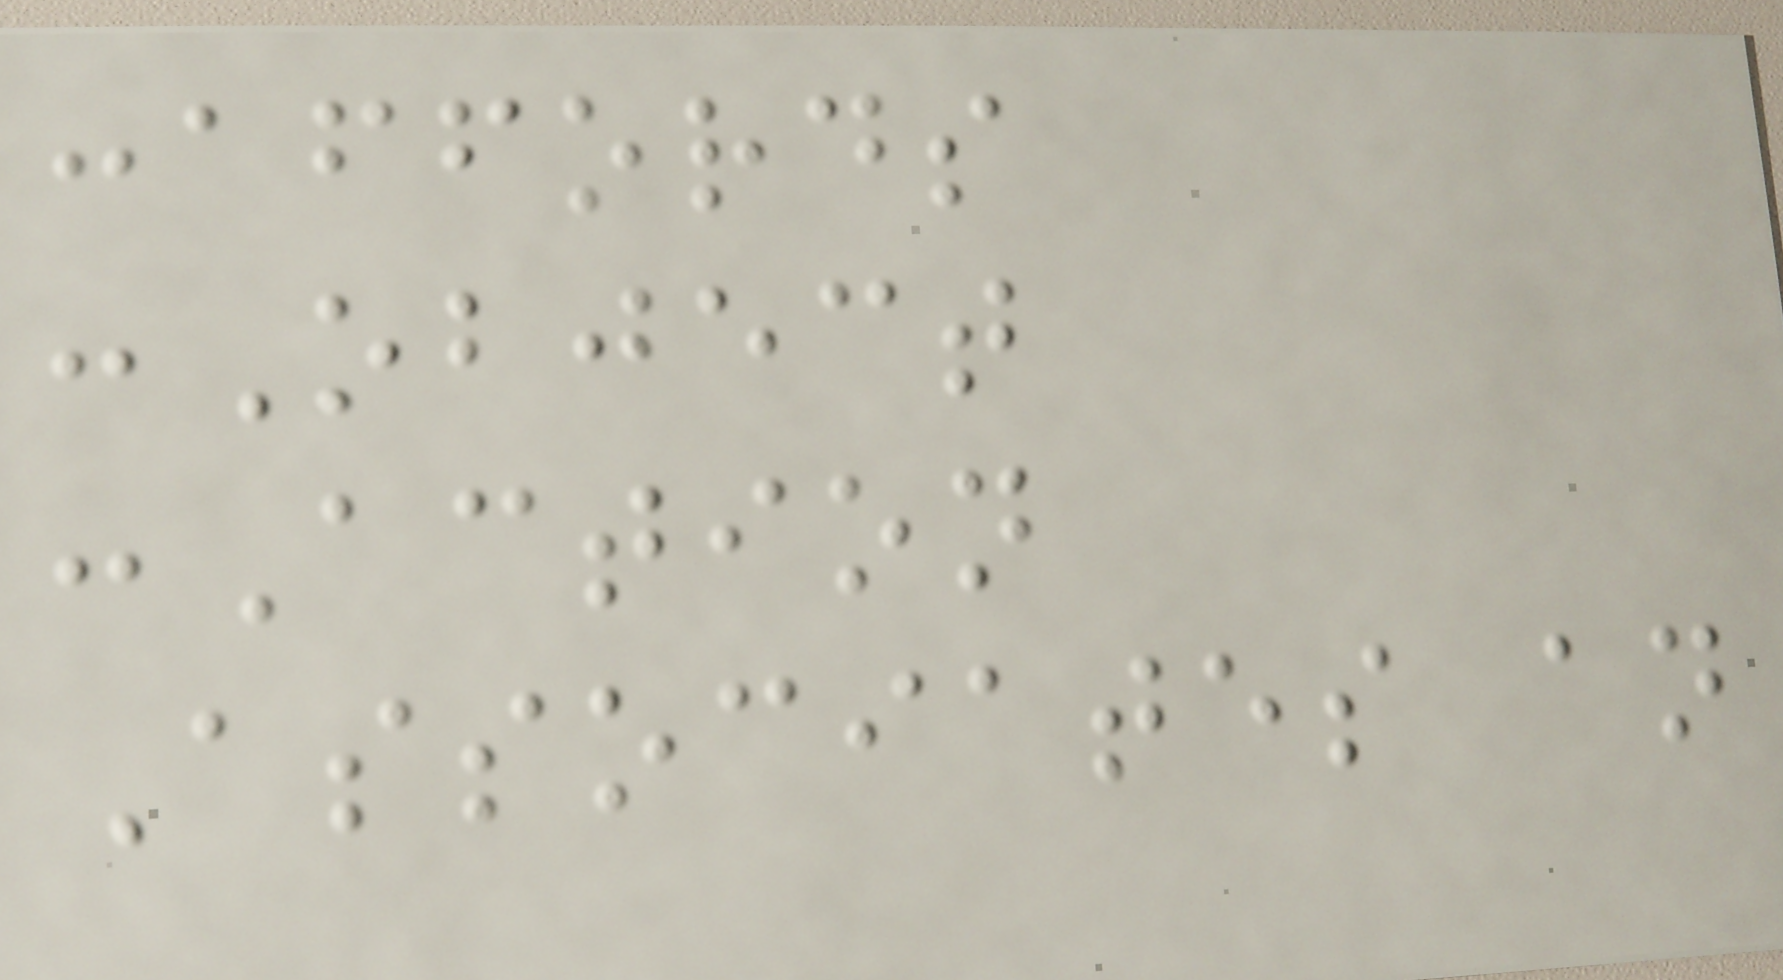:affords
:Object
:Action
Associates an
